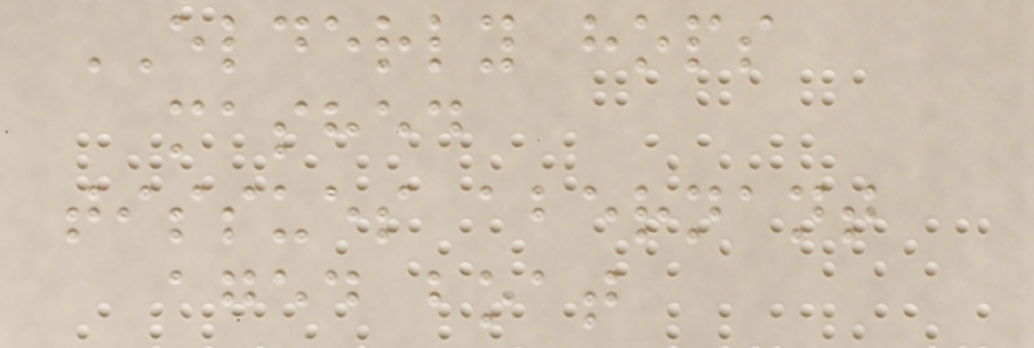ELDERLY hops
mashed
tissues abernant
aged boat
